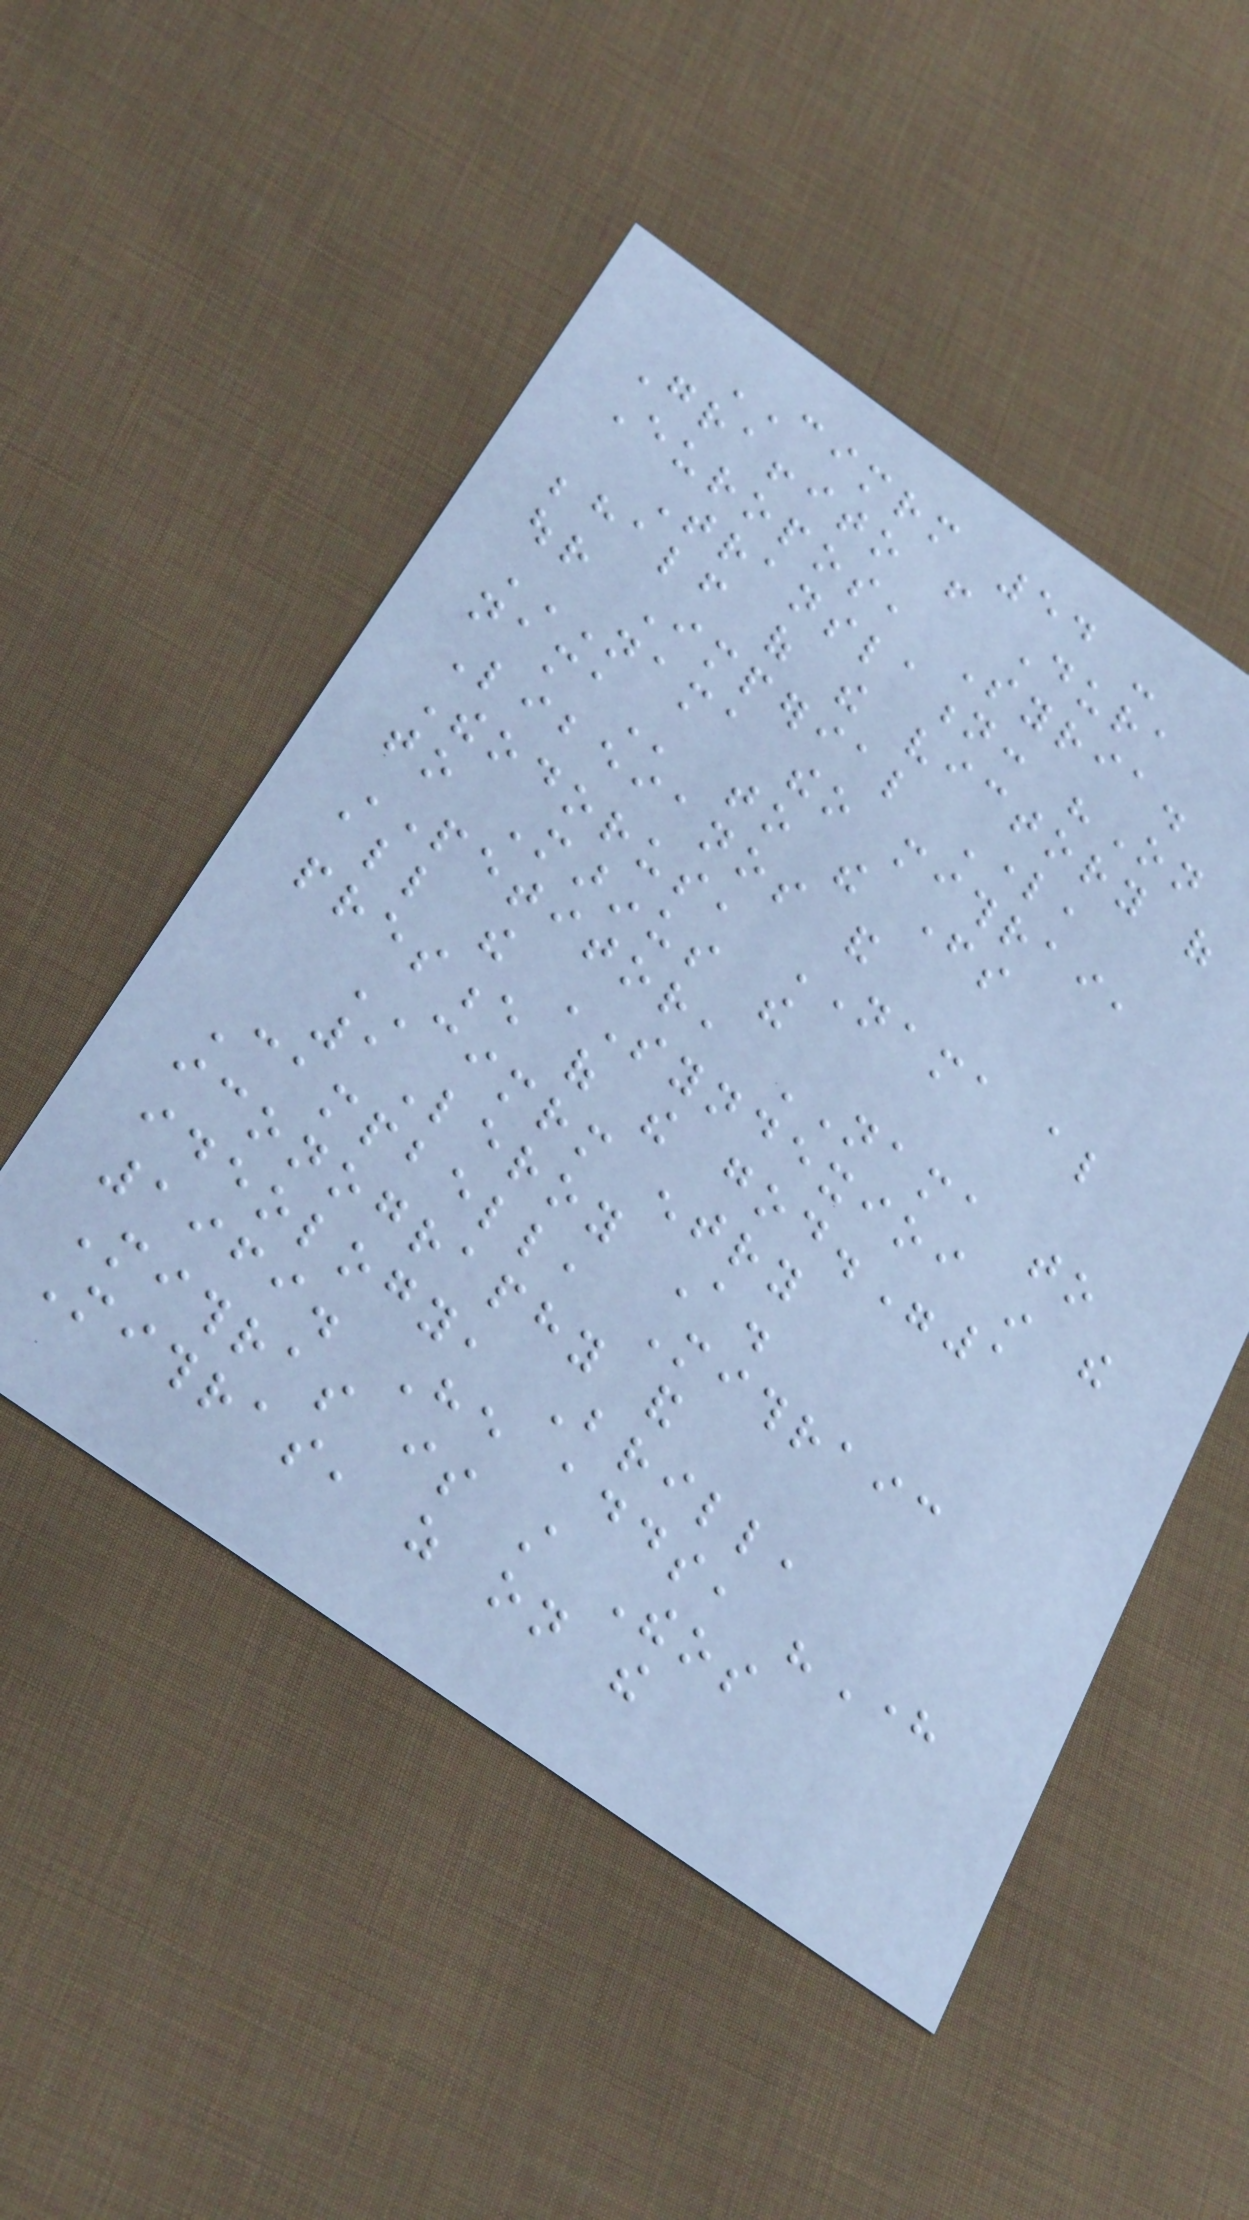CIMRM 54 -
Graffito from Dura
Europos, Syria.
Translation: "On
behalf of the victory of
our Imperial Lord,
NAMA THEO MITHRAI,
NAMA to the fathers
Libeianos and
Theodorus, NAMA also
to Marinus the
PETITOR, NAMA to
all the SYNDEXIOI in the
presence of the god."1
CIMRM entry
1Leroy A.
Campbell, Mithraic
iconography and
ideology, Brill,
1969. He adds, "Here
Mithras is still Theos
Mithras, as on the
